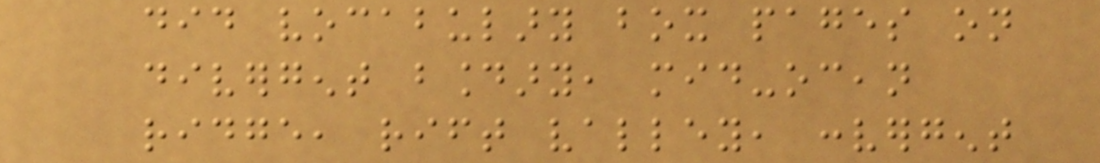did vocabulary box pages on
divergent boundary, mid-ocean
ridge, rift valley, convergent
